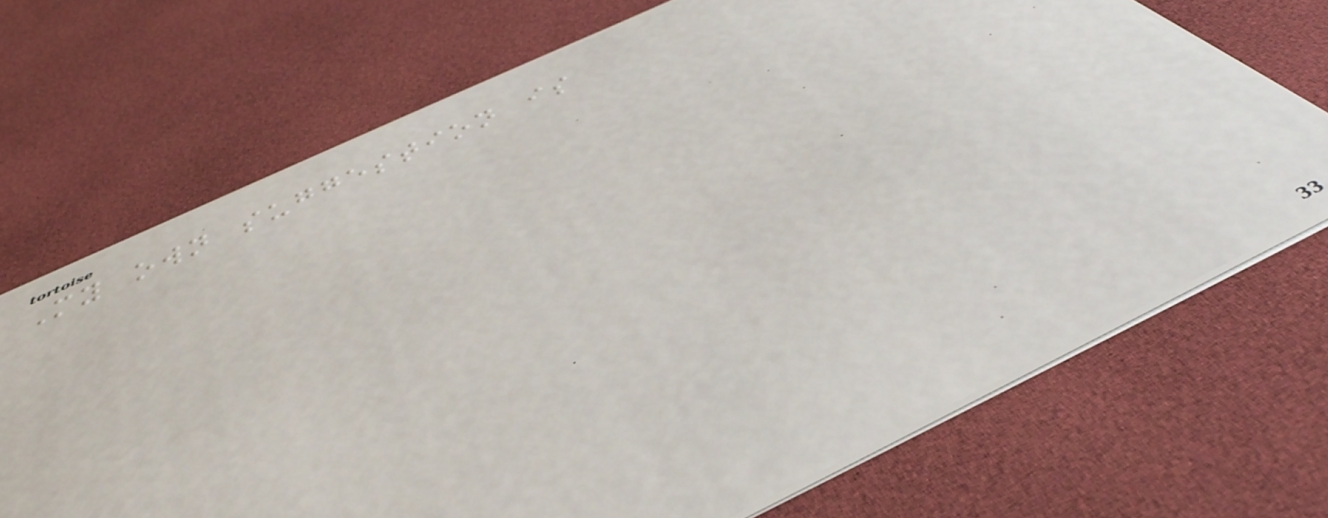My own suggestion is
